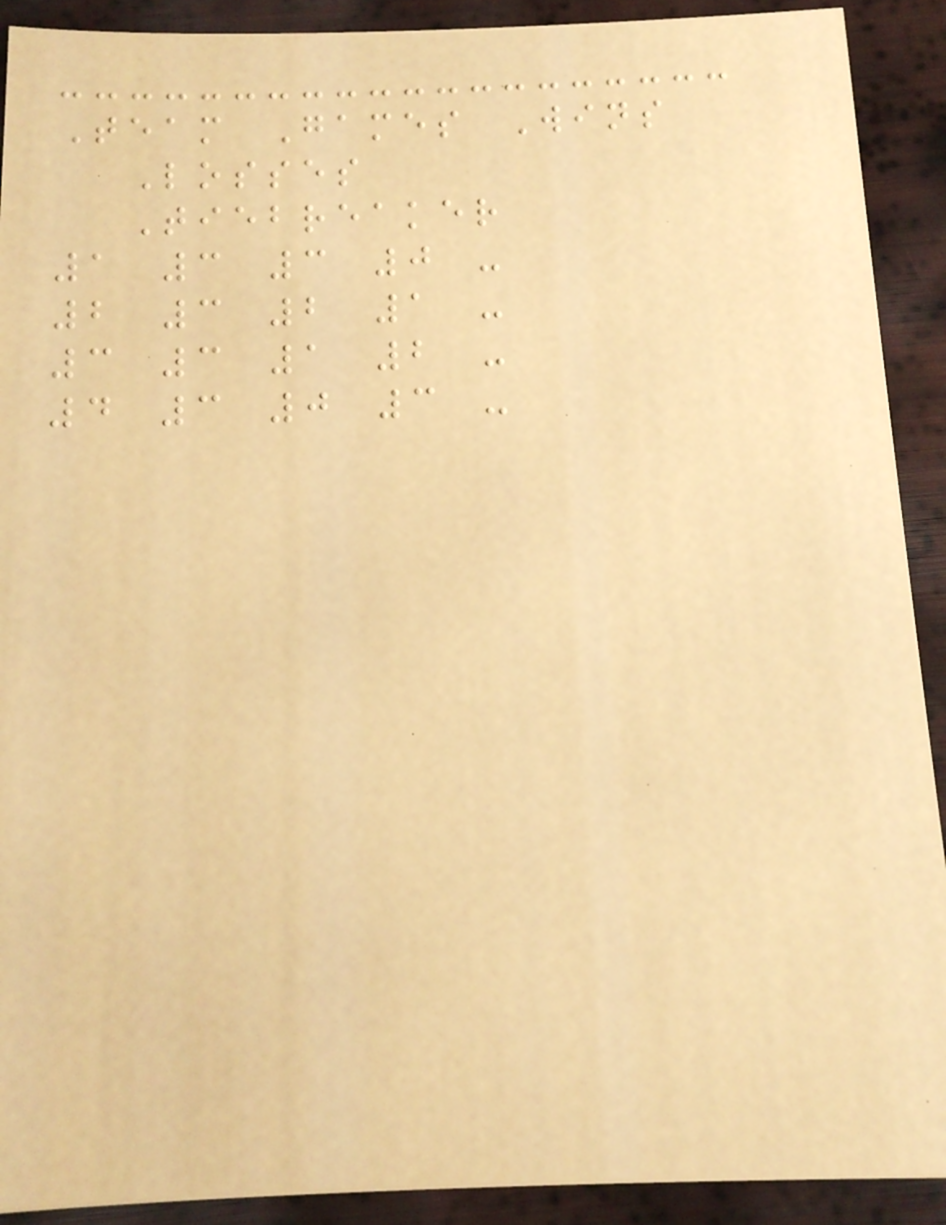Team Games Wins
Losses
Tiebreaker
1 3 3 0 -
2 3 2 1 -
3 3 1 2 -
4 3 0 3 -
